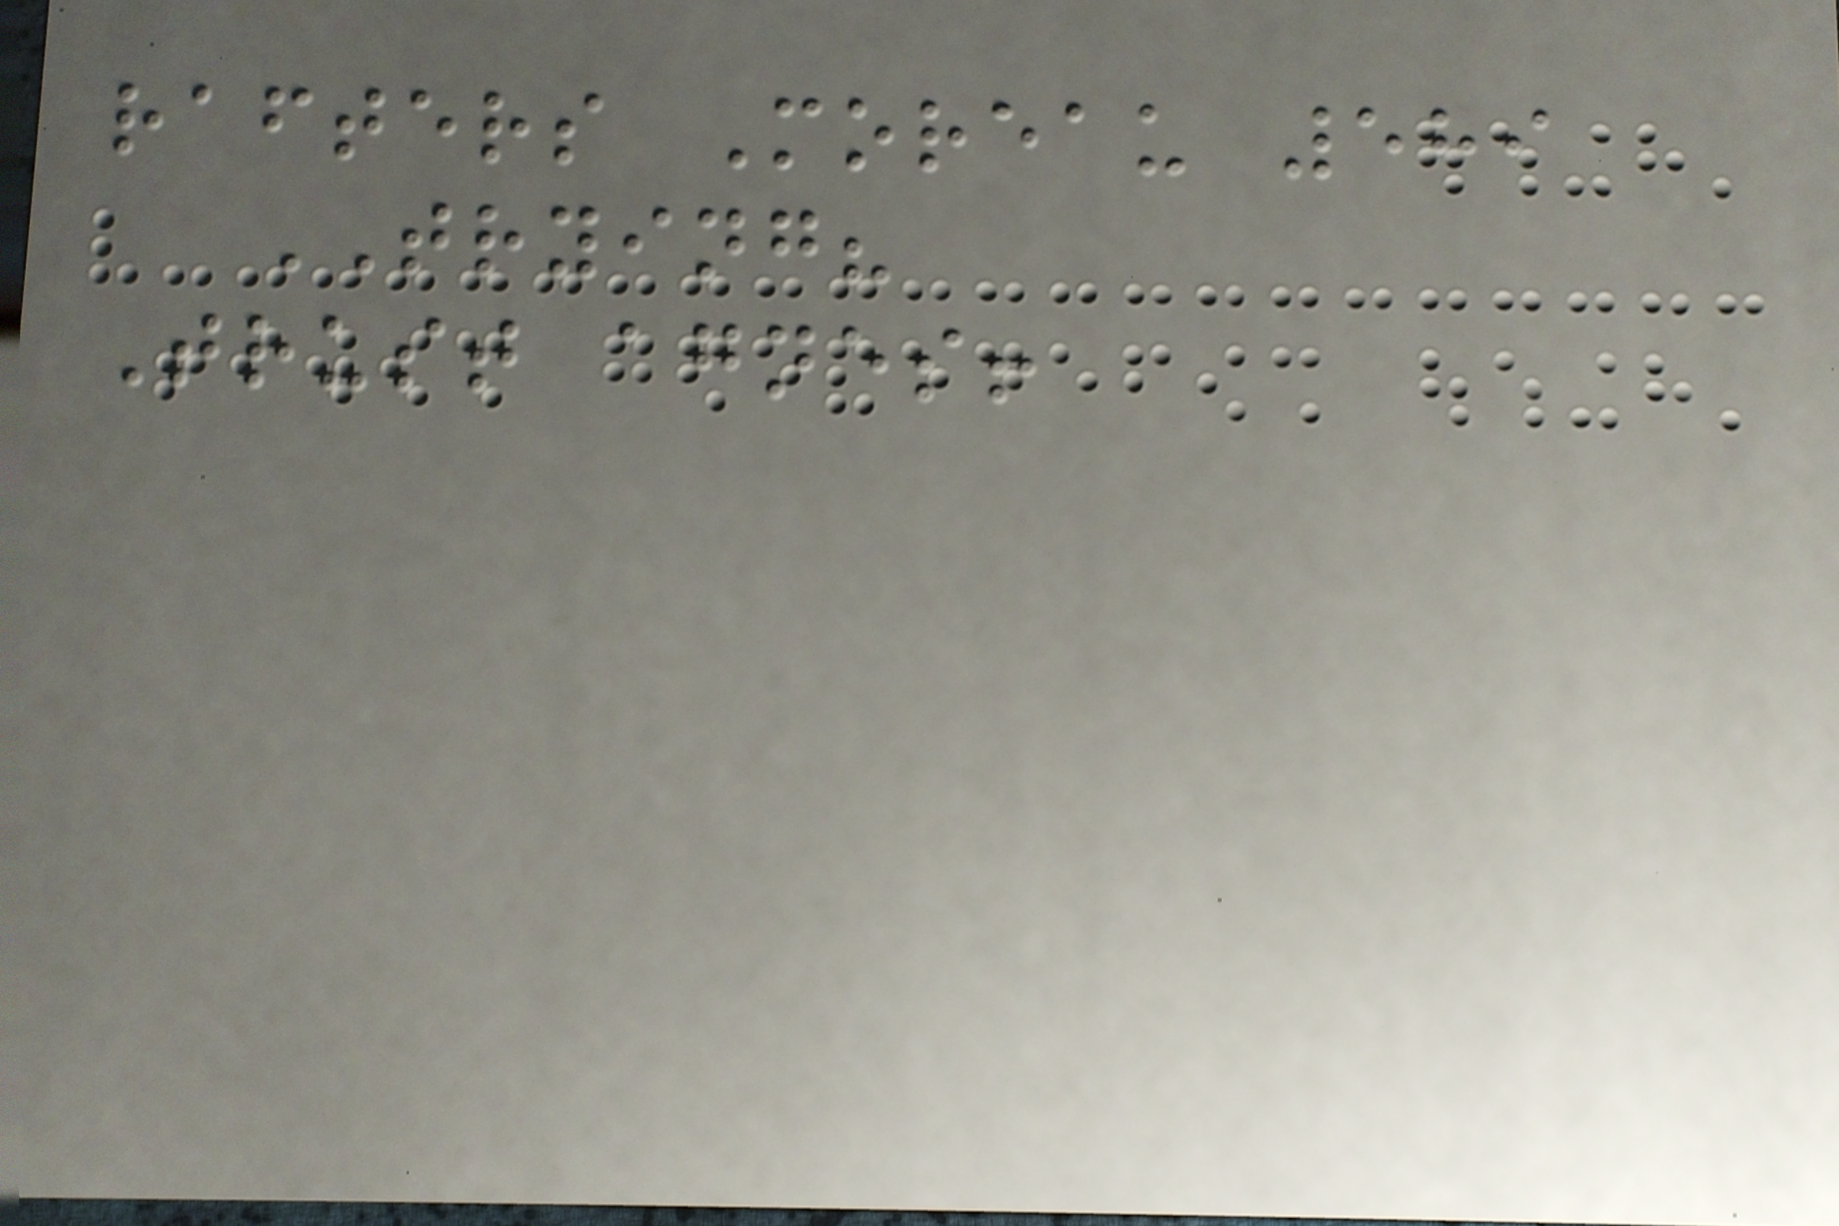rafters Moreau 589
TRYING?
Trust agnes!
